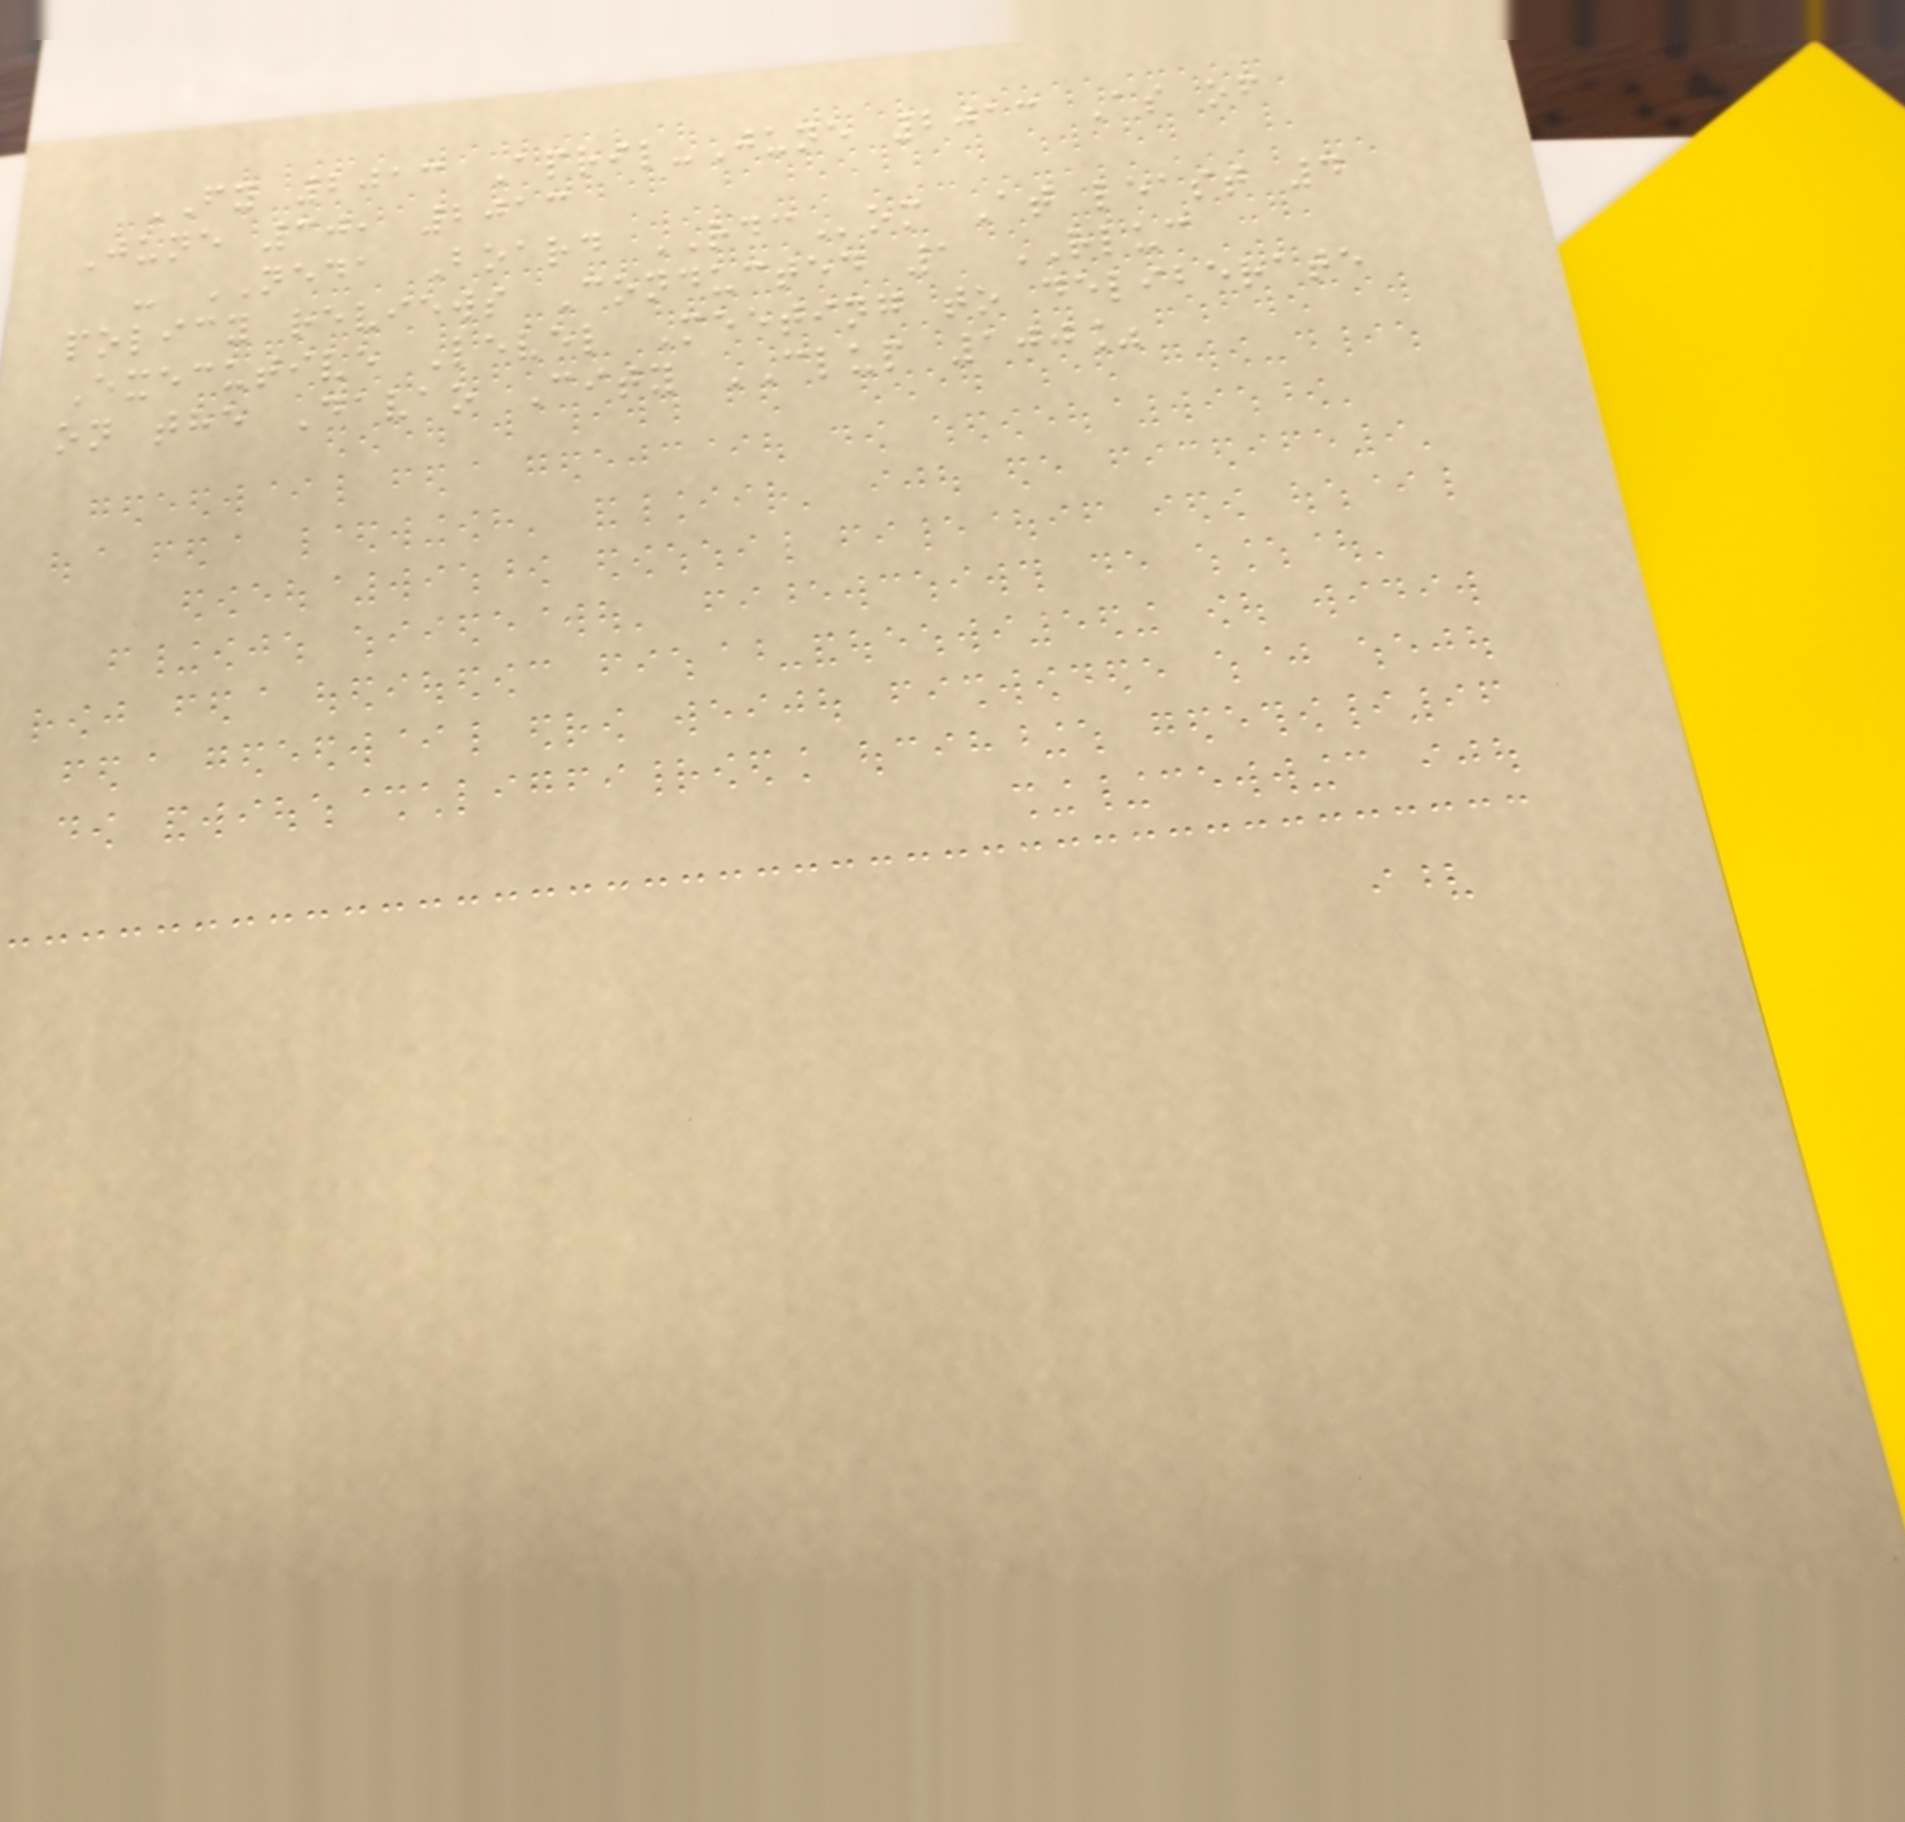FY 2013 April-June 2013 As of
June 30, 2013
- NEDA Board RDCom At least 4
policy reviews Conducted 1 RLUC
Executive Level Meeting to deliberate
on the Davao City CLUP 100%
